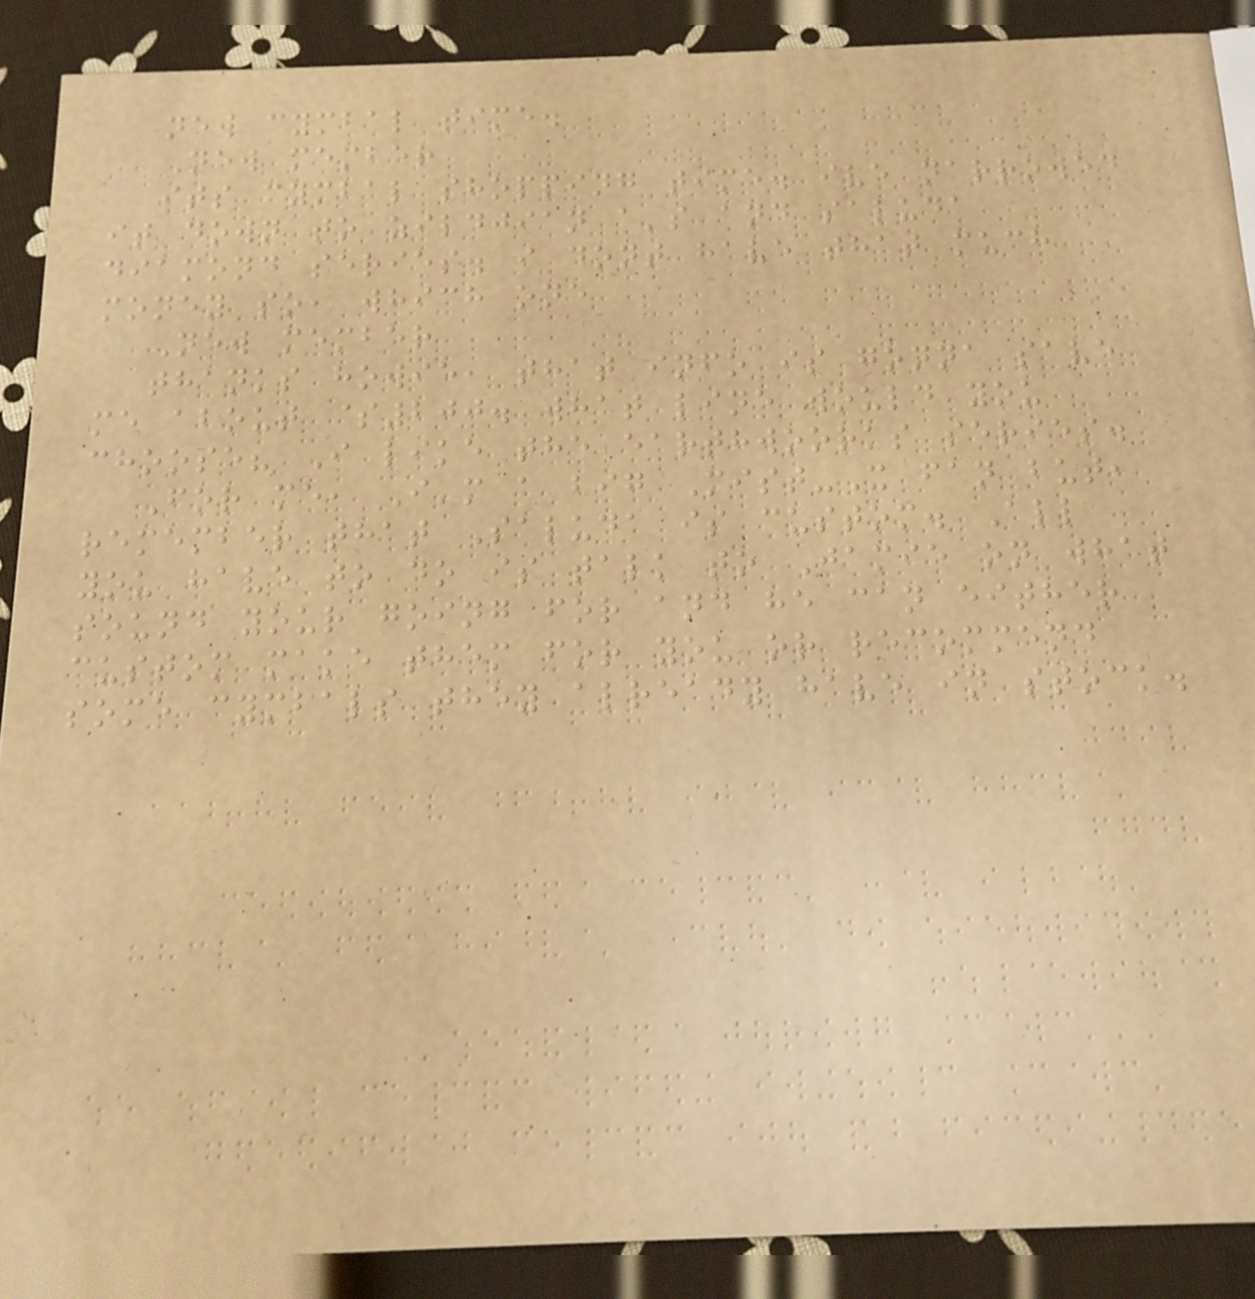new cymbal time.
New member
its cymbal shopping time. ive narrowed
it down to zildjian a's and saluda
diamond series. i dont have that much
money so, which one
New member
thanks howie, that info is gonna save
me about $200. what line would you
choose? I like the earthwoorks series.
For me, I'm a big Mist-X fan but,
remember that Saluda is custom. All
you have to do is talk to Jamie on what
sound your going for and he can either
custom make them for you or recommend
some cymbals they already have in stock.
